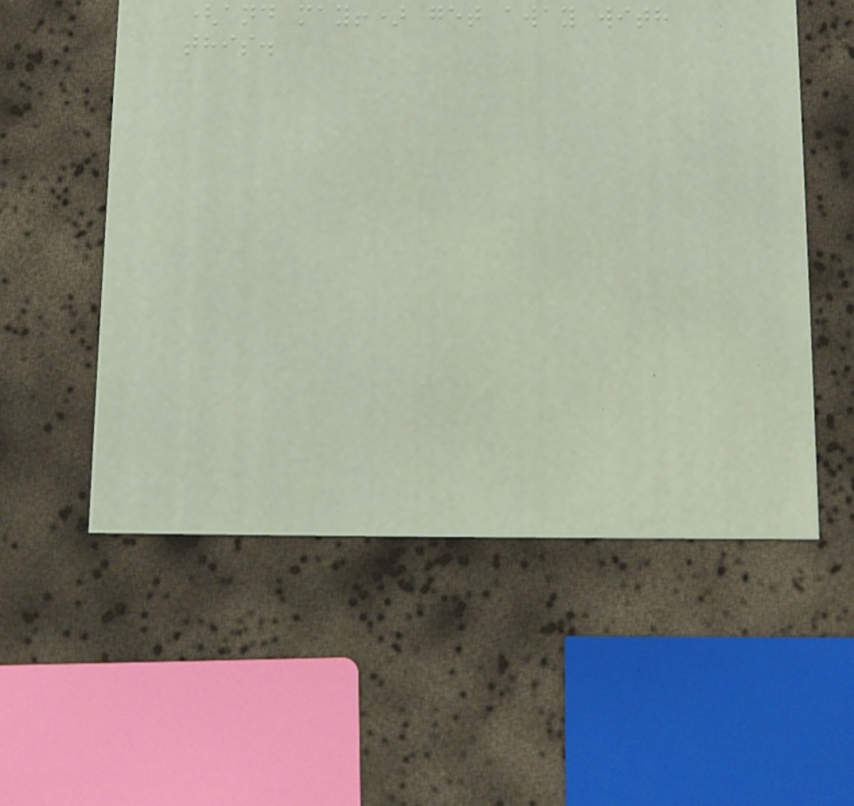(and may!) get away with
this.
